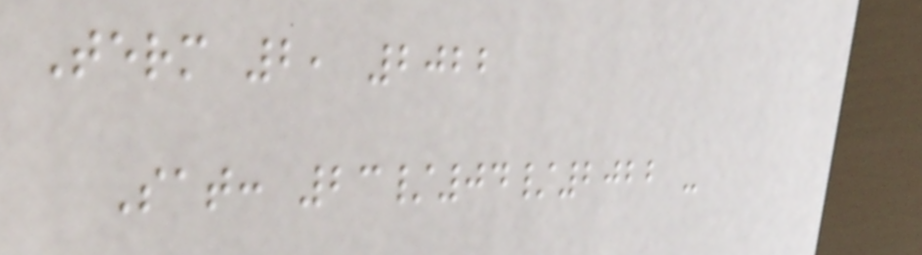Term 2, 2022
Sat: 23/04/2022 -
